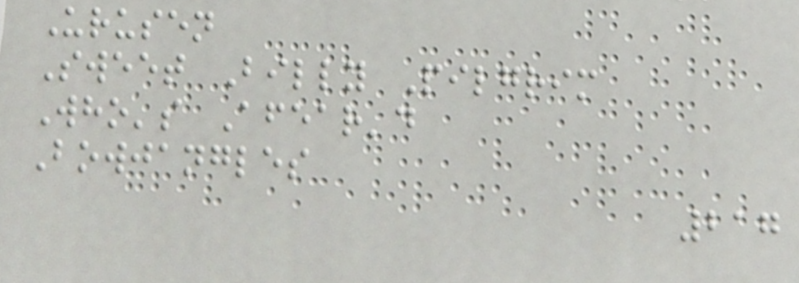Urusen
Sweet Billy Pilgrim
Who's Afear'd
Bowjangles
217
